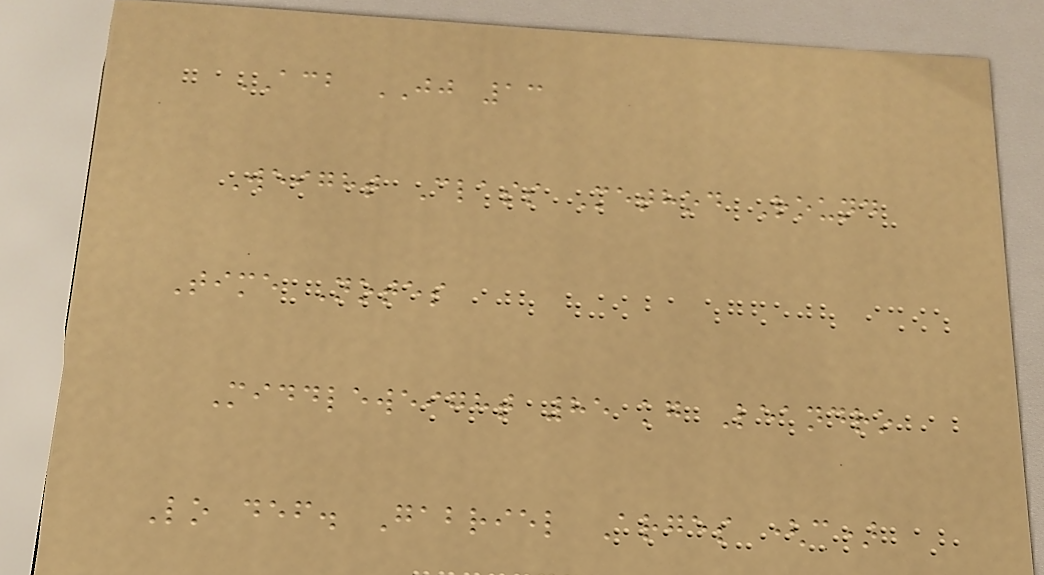ACB JJ 13
Weight Class Method Round
Time Notes
Middleweight 85 kg Leandro
Lo def. Gabriel Arges (c)
